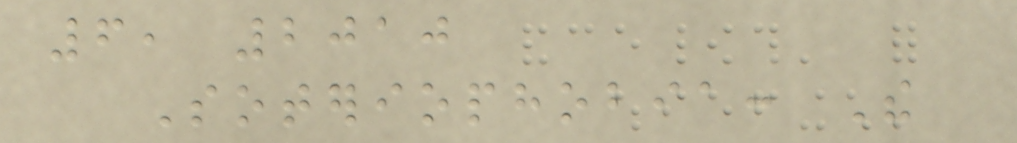6, 2010
Soteriophobia: The
